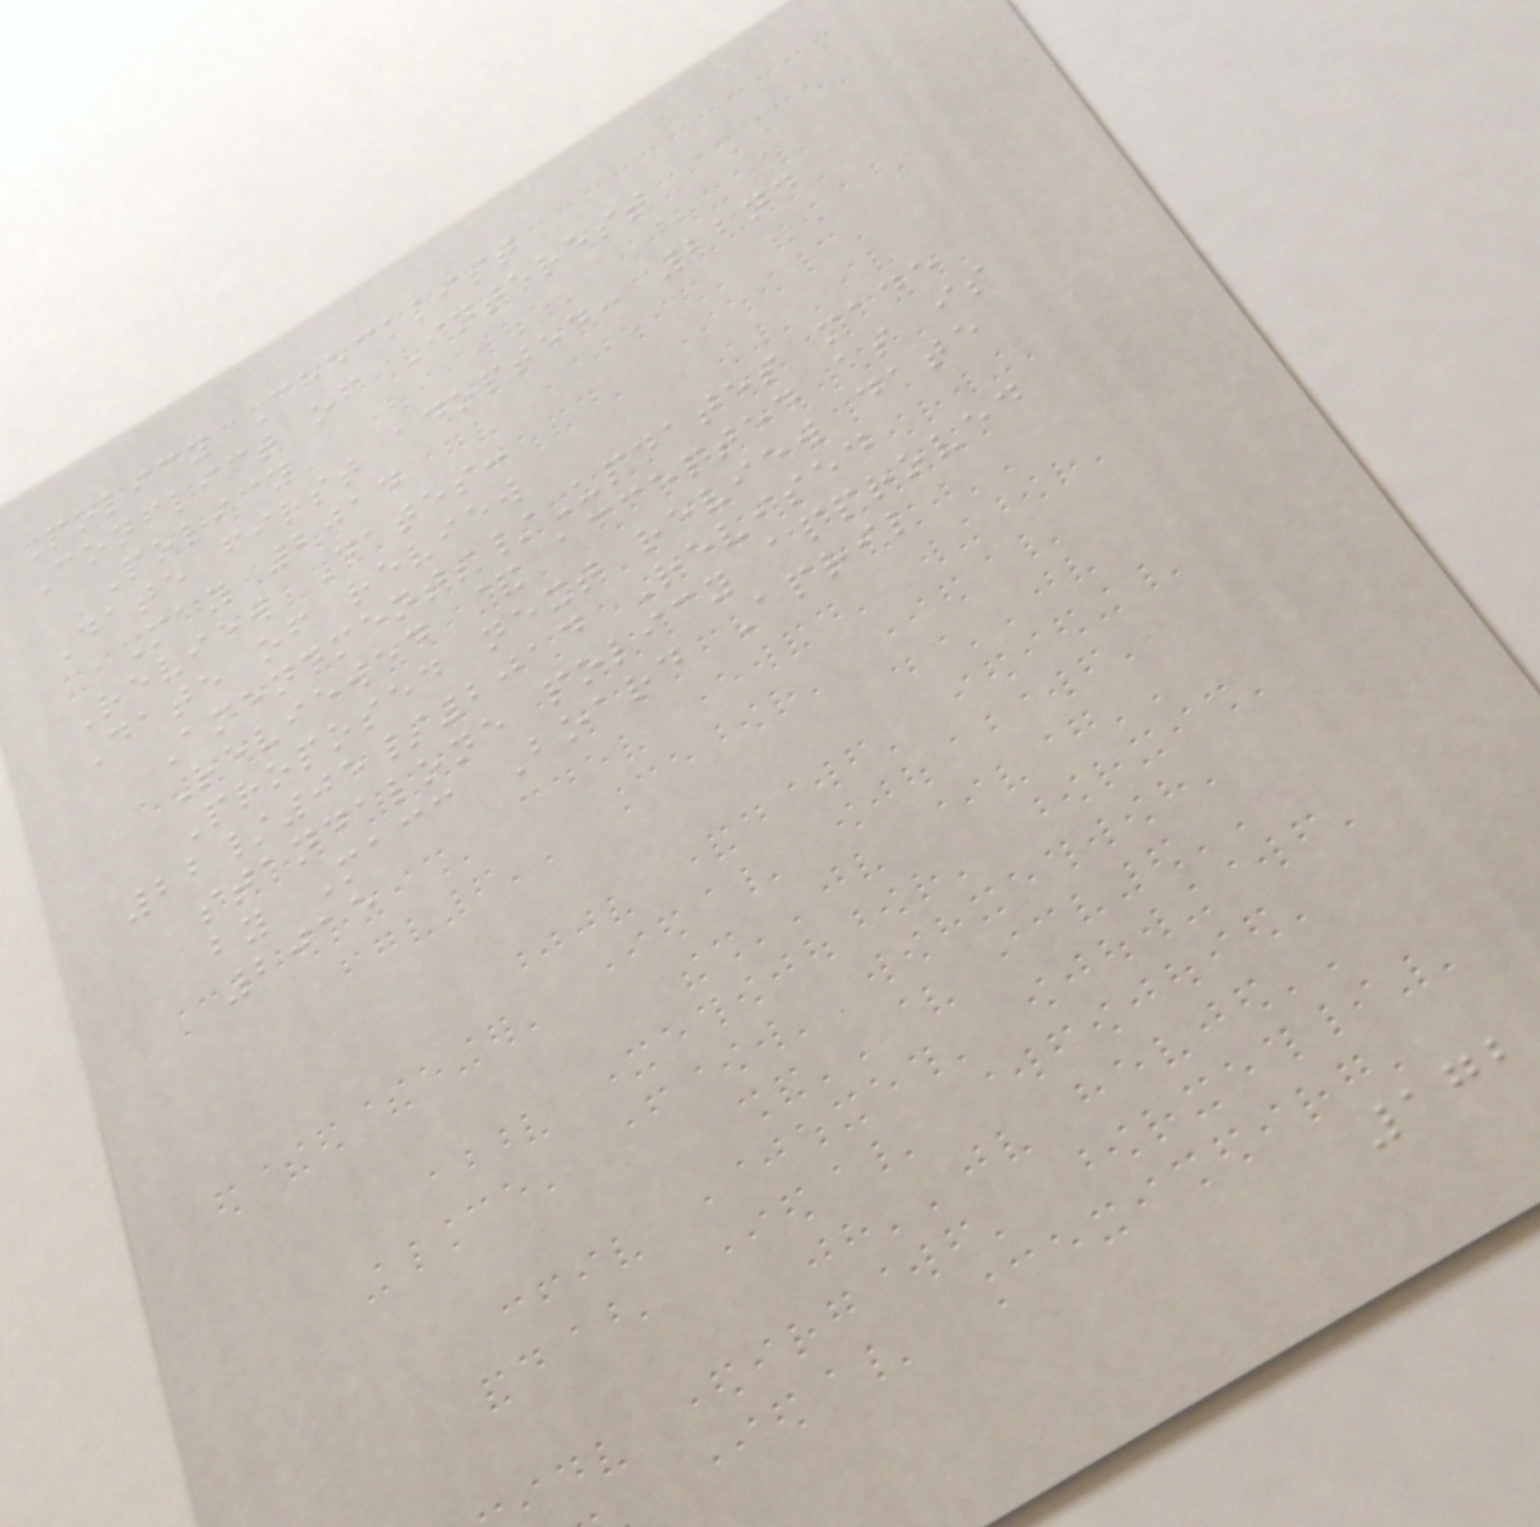Policy Checklist
Conflict of Interest
Policy
Date first adopted: 22nd
May 2014
Review Dates:
Date of review
Amendments/Updates made
Reviewed & accepted as is
Proposed next review date
22/05/2014 Revised
standalone policy approved
by Macc Board April
2015
172
